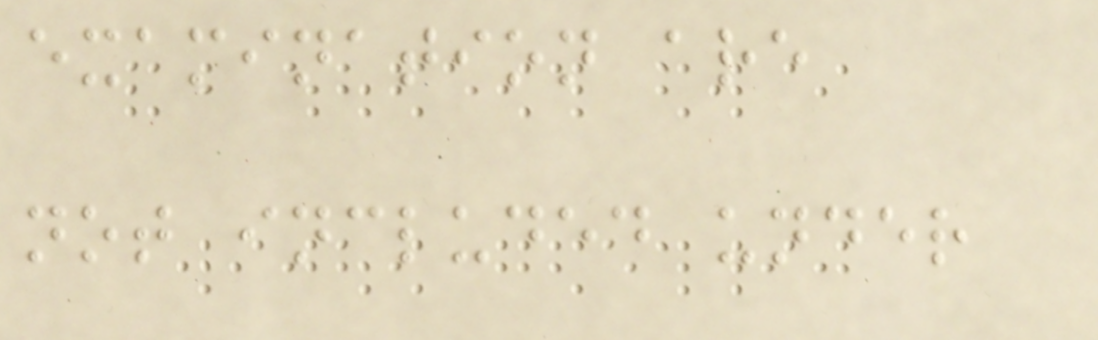examination are
not included under
